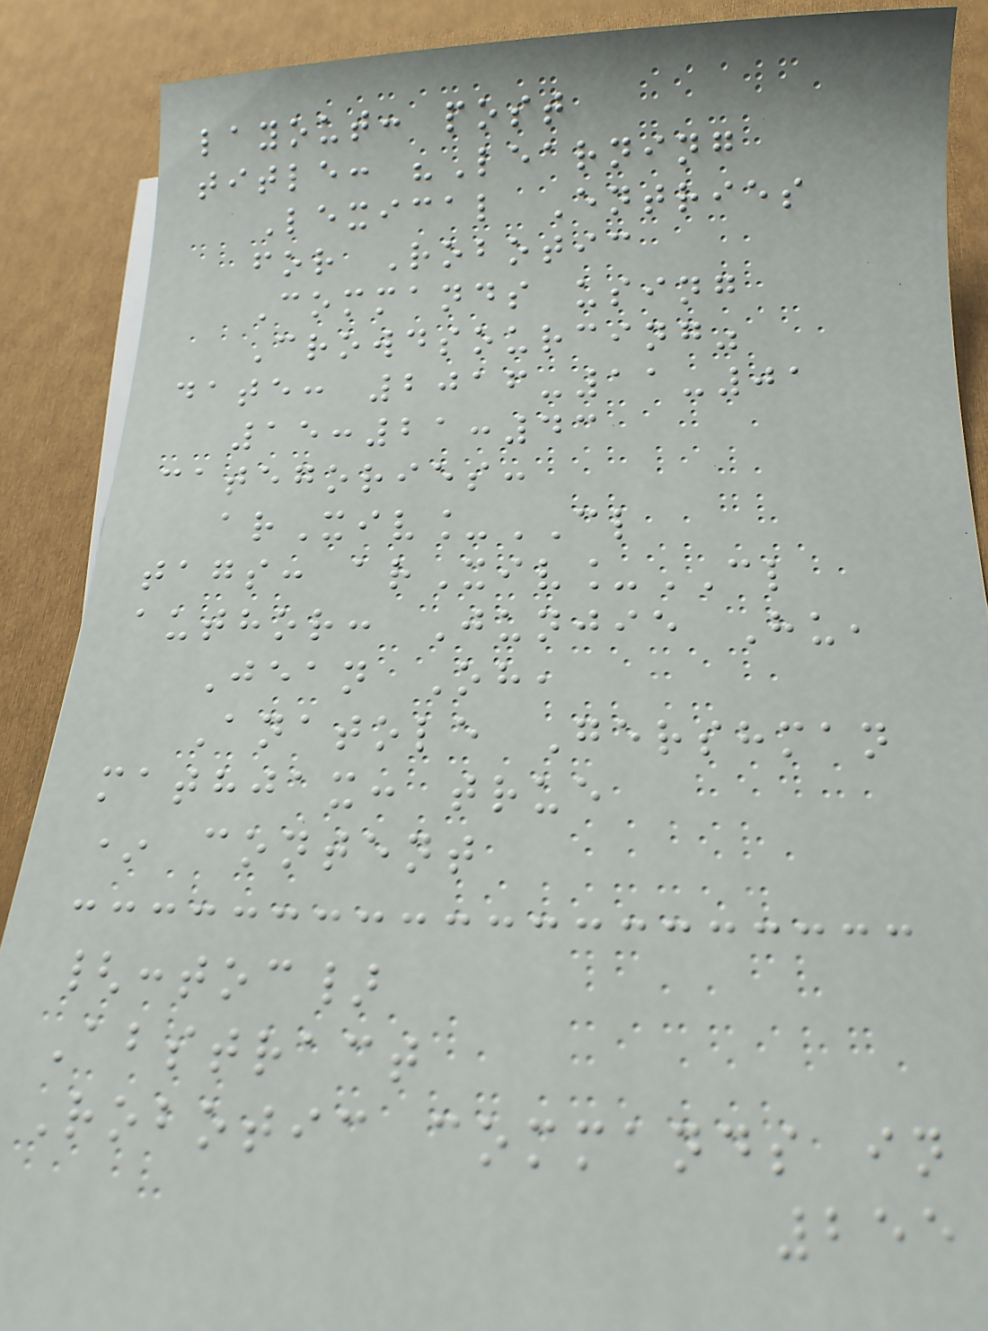layout: post
title: "Learning
Lexical Entries
for Robotic
Commands using
Crowdsourcing"
date: 2016-11-01
15:21:43
categories:
arXiv_CL
tags: arXiv_CL
author: Junjie Hu,
Jean Oh,
Anatole Gershman
mathjax: true
* content
{:toc}
Abstract
Robotic commands in
255
